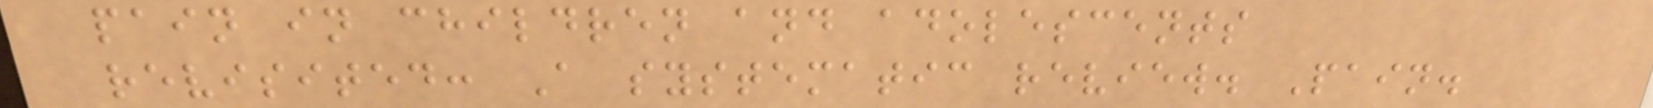pain in children and adolescents
revisited: A systematic review. Pain.
